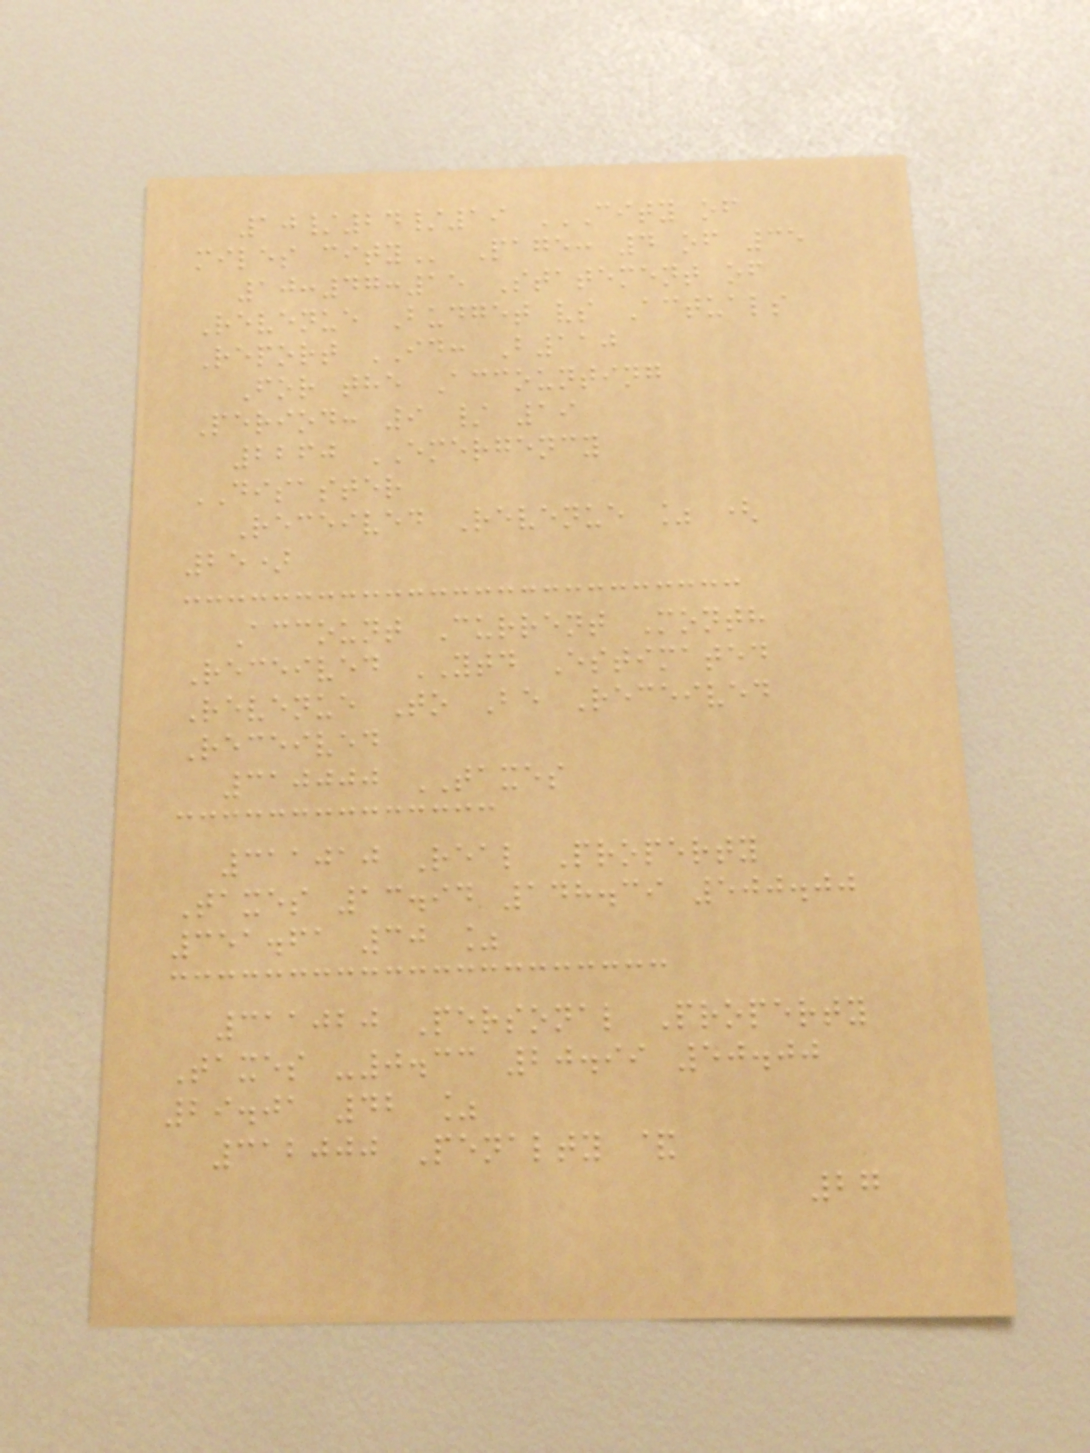10/24/19 CITY OF
MILES CITY Page: 4 of 35
10:47:15 Statement of
Revenue Budget vs Actuals
Report ID: B110
For the Accounting
Period: 9 / 19
2260 EMERGENCY
DISASTER
Received Revenue % (
25)
Account Current Month
Received YTD Estimated
Revenue To Be Received
Received
310000 TAXES
311010 Real Property
Taxes 13.94 148.39 500.00
351.61 30 %
311020 Personal Property
Taxes -0.33 20.99 50.00
29.01 42 %
312000 Penalty &
27
